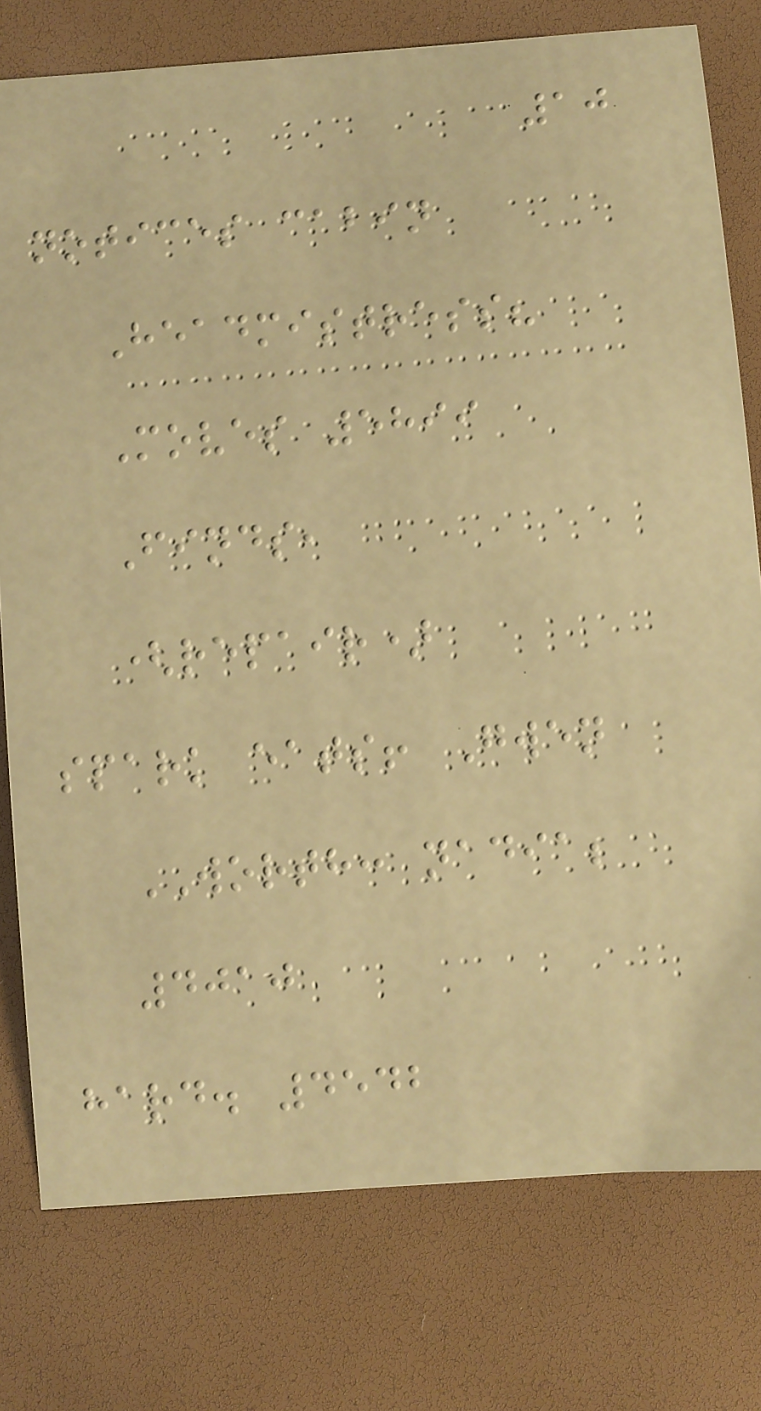10
notices cabin
Headmistress?
Moves 5899
Finds,
(repair)
spark eats! Gwen
WORTH: nadia;
4010
hard. 4542
